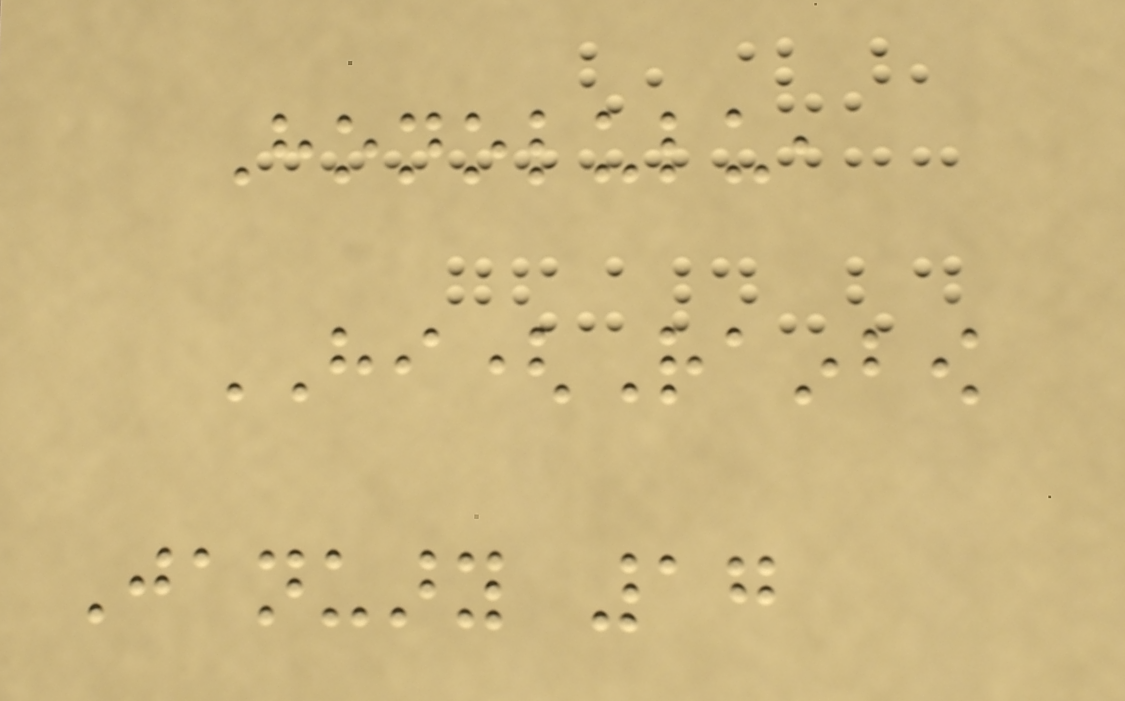Honolulu,
HI(Rainbow
January 17
